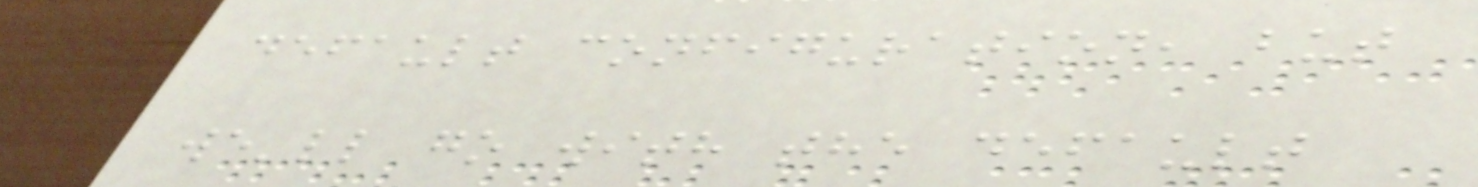default configuration, but
we'll go with the default
